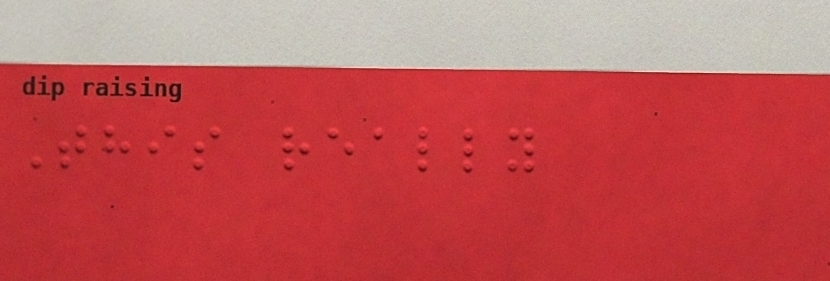This really
